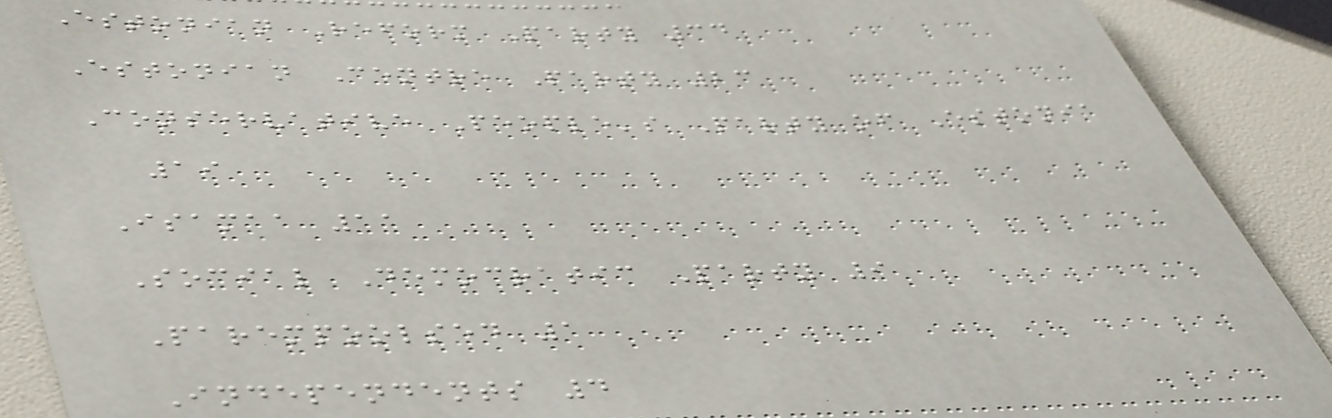Estonian Reform Party 34
Estonian Centre Party 23
Conservative People's Party of Estonia
19
Isamaa 11
Social Democratic Party 9
Parempoolsed 1
Independents 4
